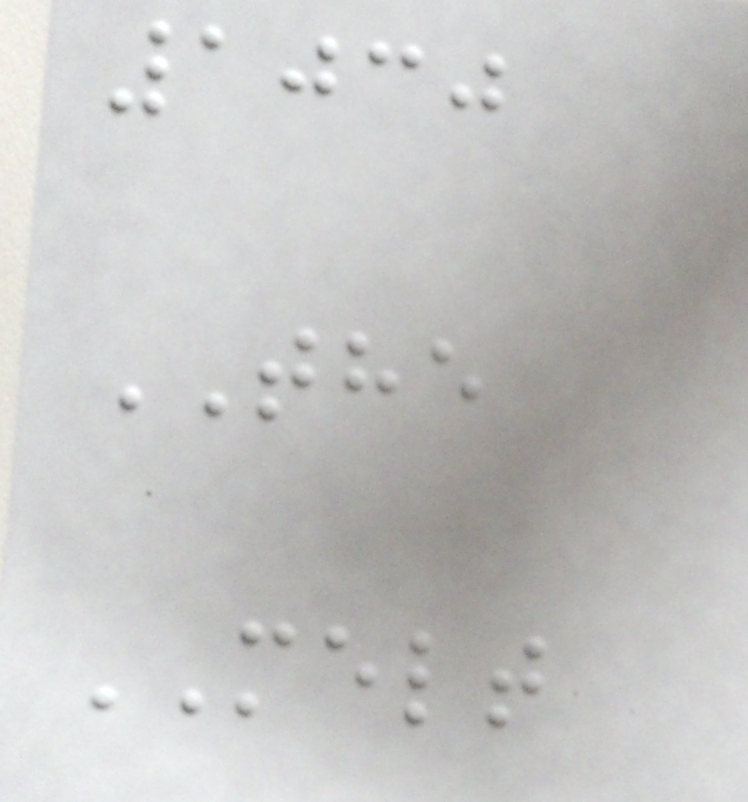1030
THE
MELT
